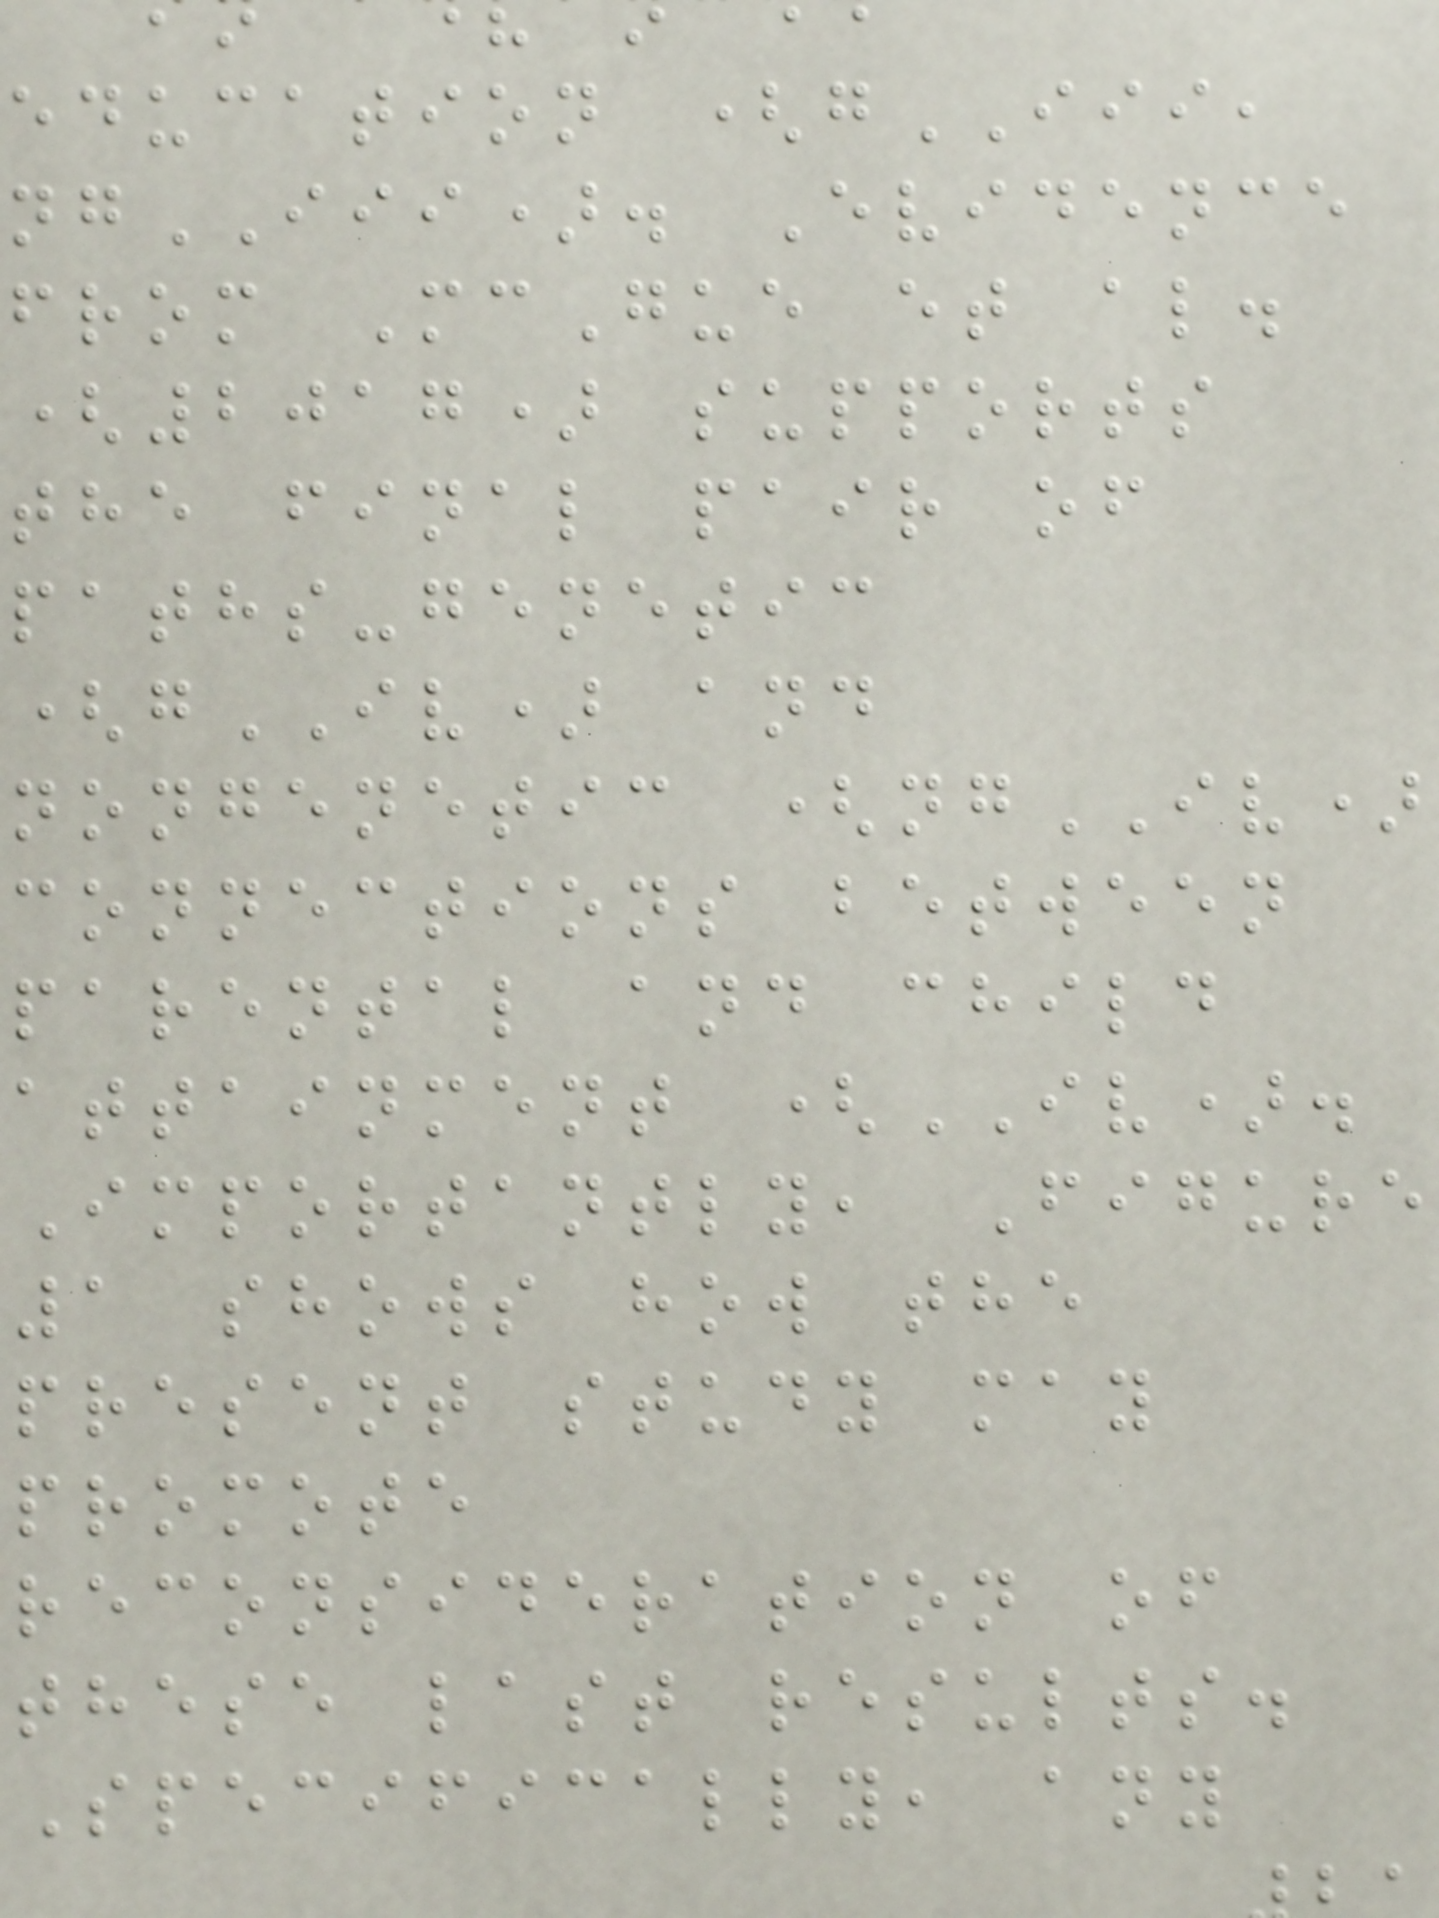education (gIII,
ngIII). Evidence
from McGue et al.
(2017) supports
the final pair of
paths-genetic
(gIV) and
nongenetic (ngIV)
connections between
parental and child
attainment (IV).
Importantly, Figure
1 shows how the
present study may
promote
reconsideration of
these last results.
Specifically, any
